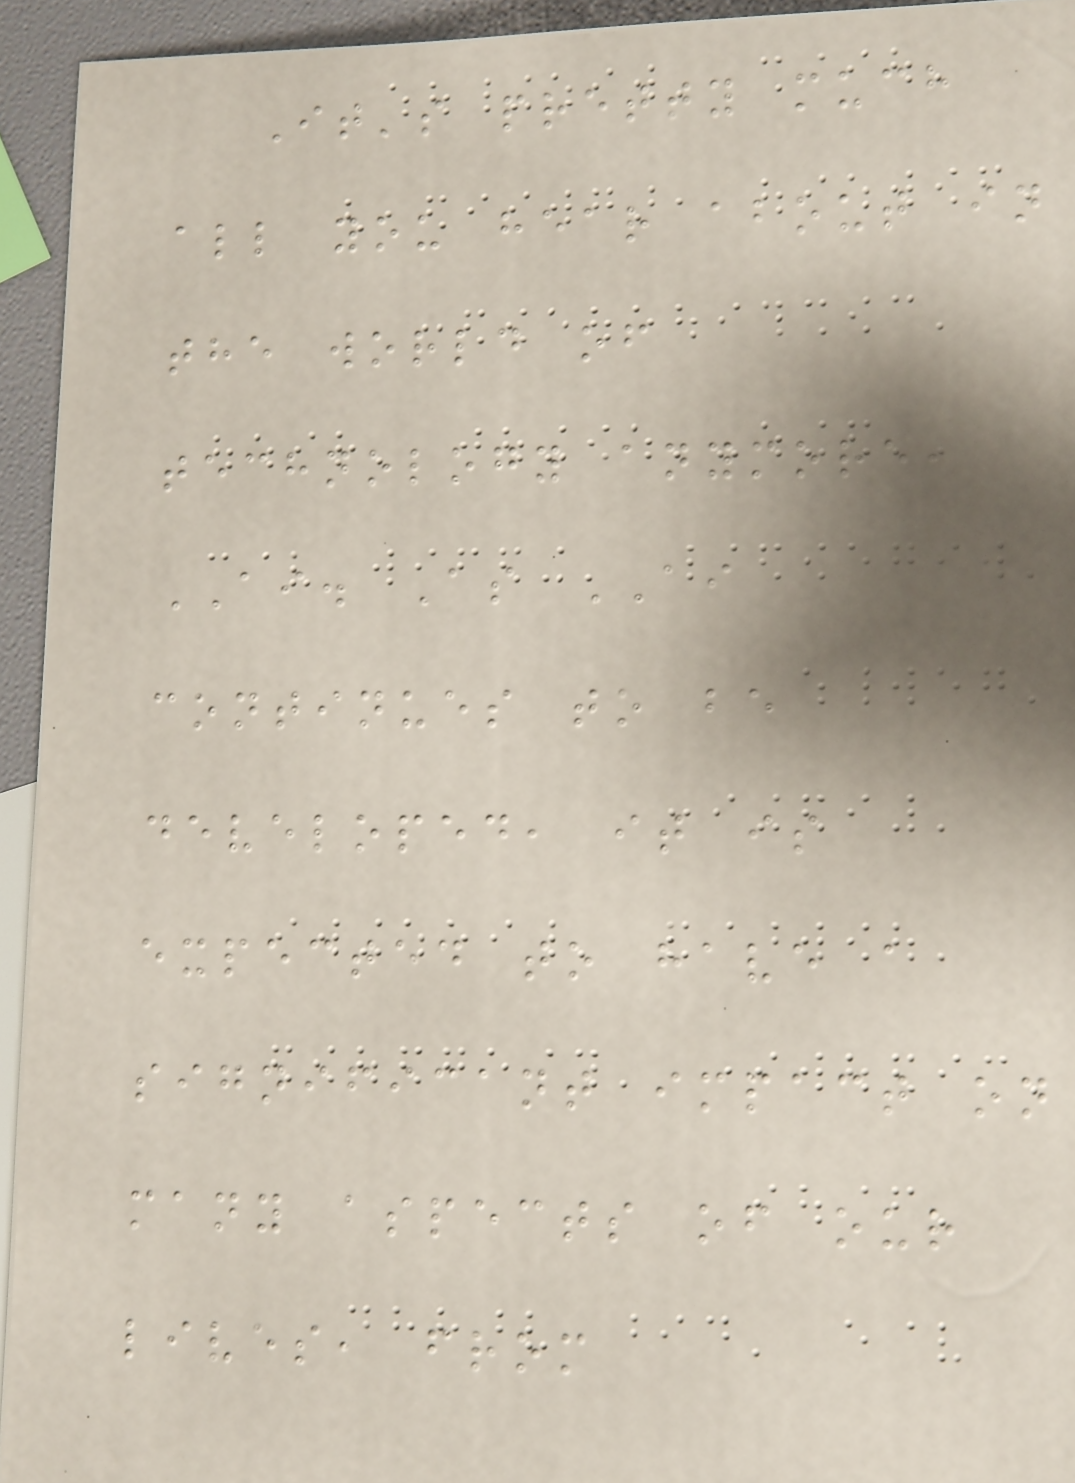It's pretty much
all you hear about in
the world of
technology anymore,
AI. As AI
continues to be
developed, it is
expected to have a
significant impact on
many aspects of our
lives, from
